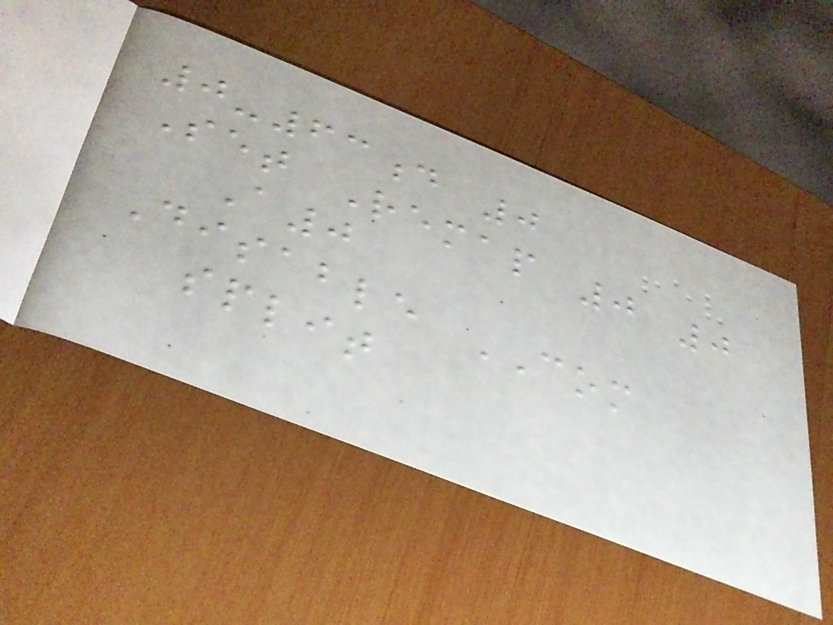0-63d 0
Set Remap 0 0
A0
Disable COM
split
